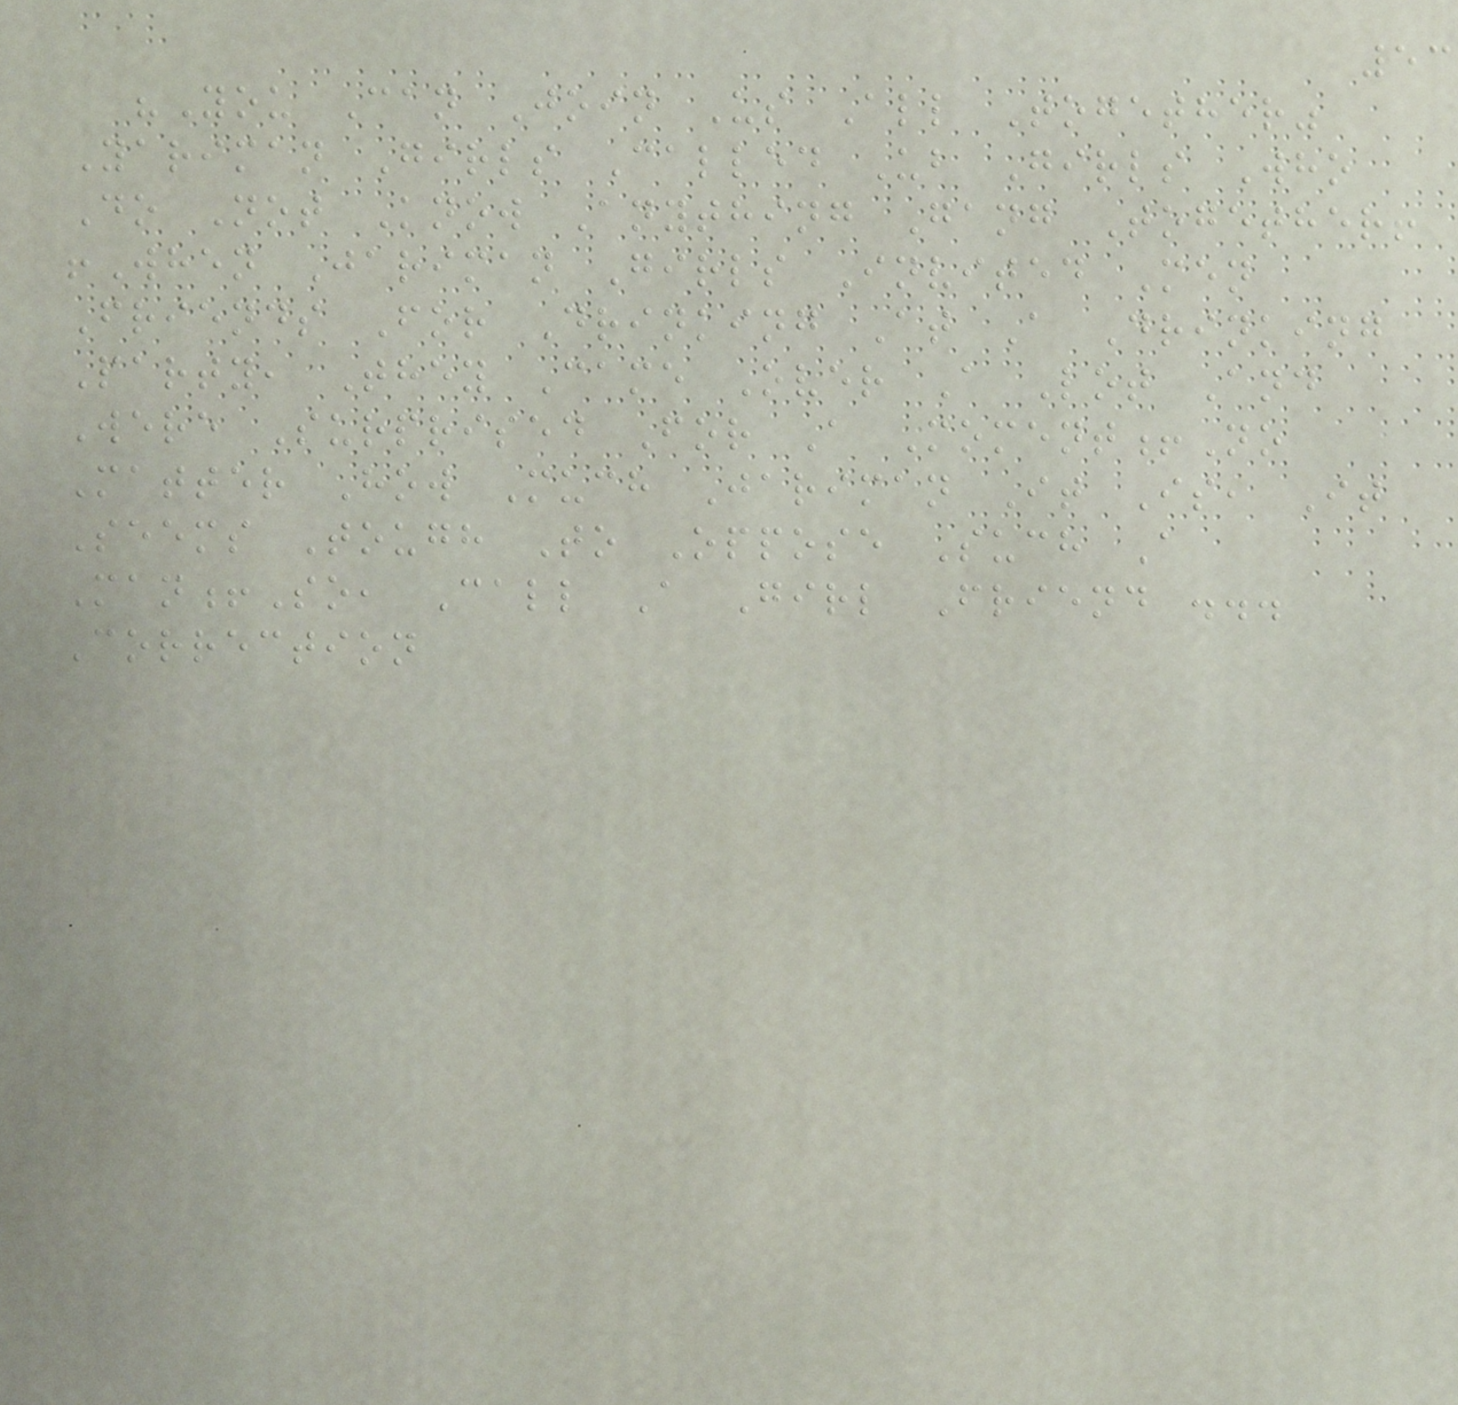53
"You Can Join Us All Together"
Yariman Girls Called Ub Girls Who
Do Not Know Anything Gang Together!
!When Jariman Girls Invited Men
Friends For Drinking At A Drinking
Party, They Came Over A Lot And
Were Surprised For A Moment!No
Matter How Much Jariman It Is, It
Seems Tough To Oppose Such A
Man!So, Call A Girl Friend ...
Correction
